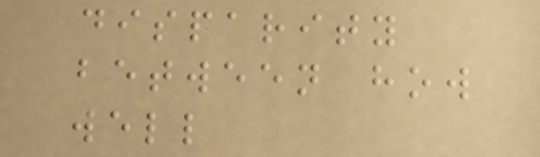disparity
between how
well
